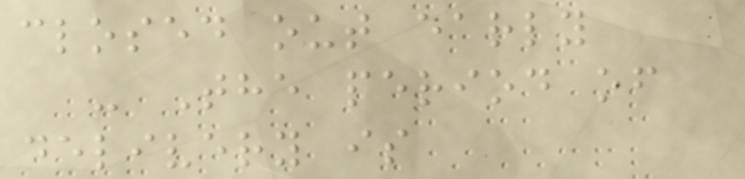closed out early
- The period of
delivery is
